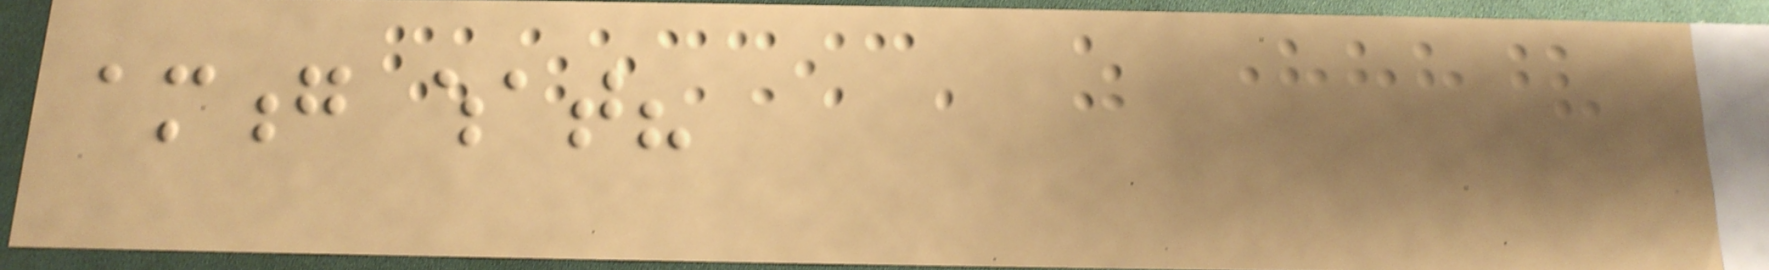among what?
